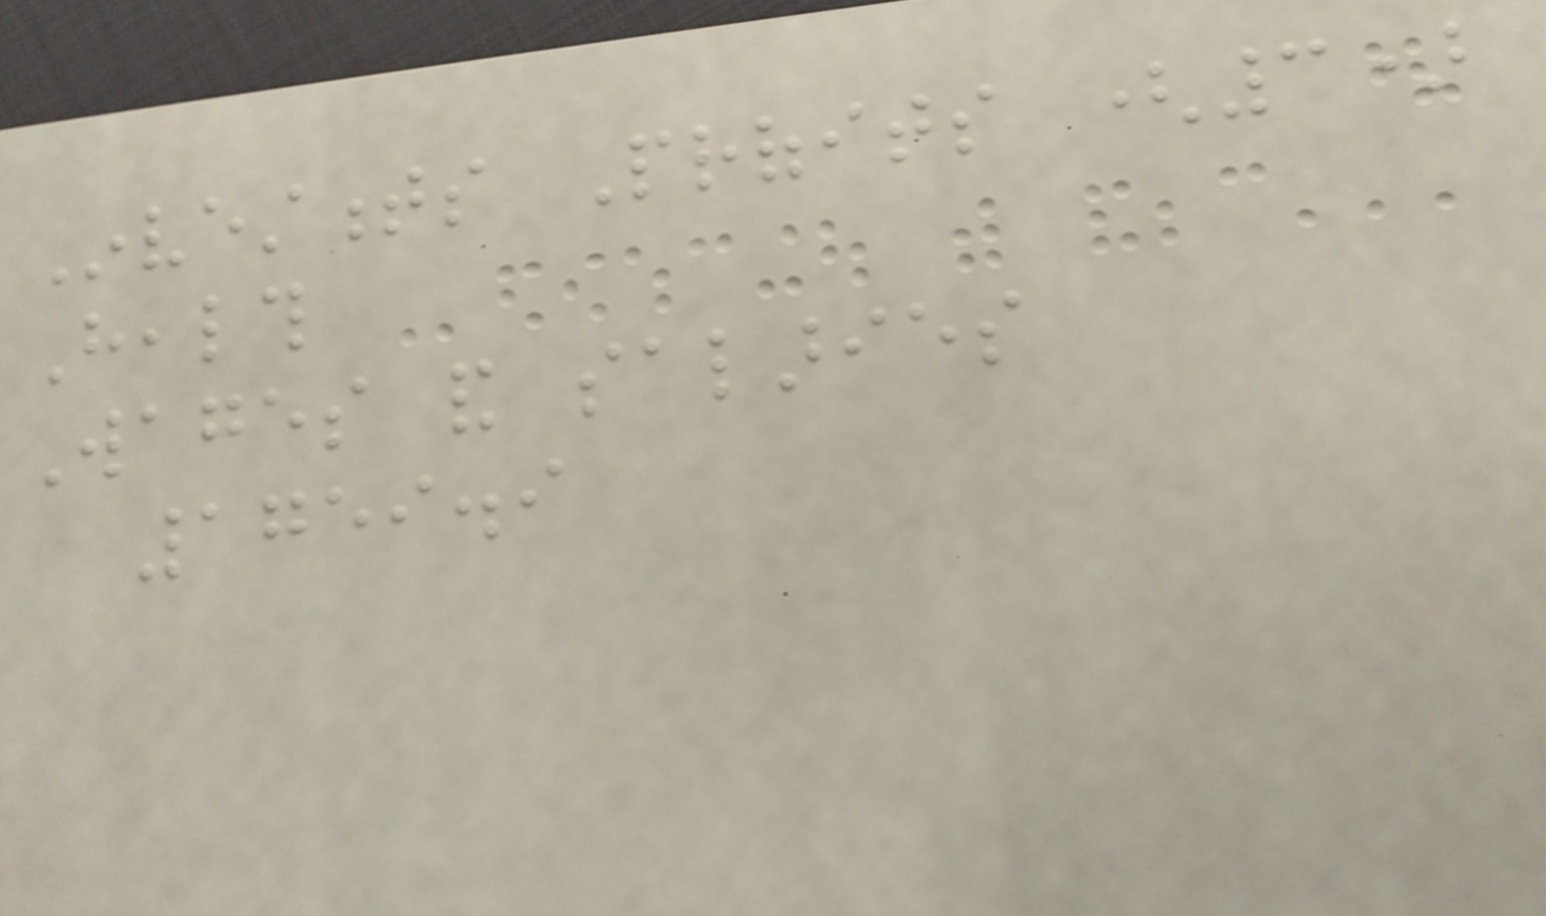Investments Profits (3)
Health
Wages and salaries
1759.9
